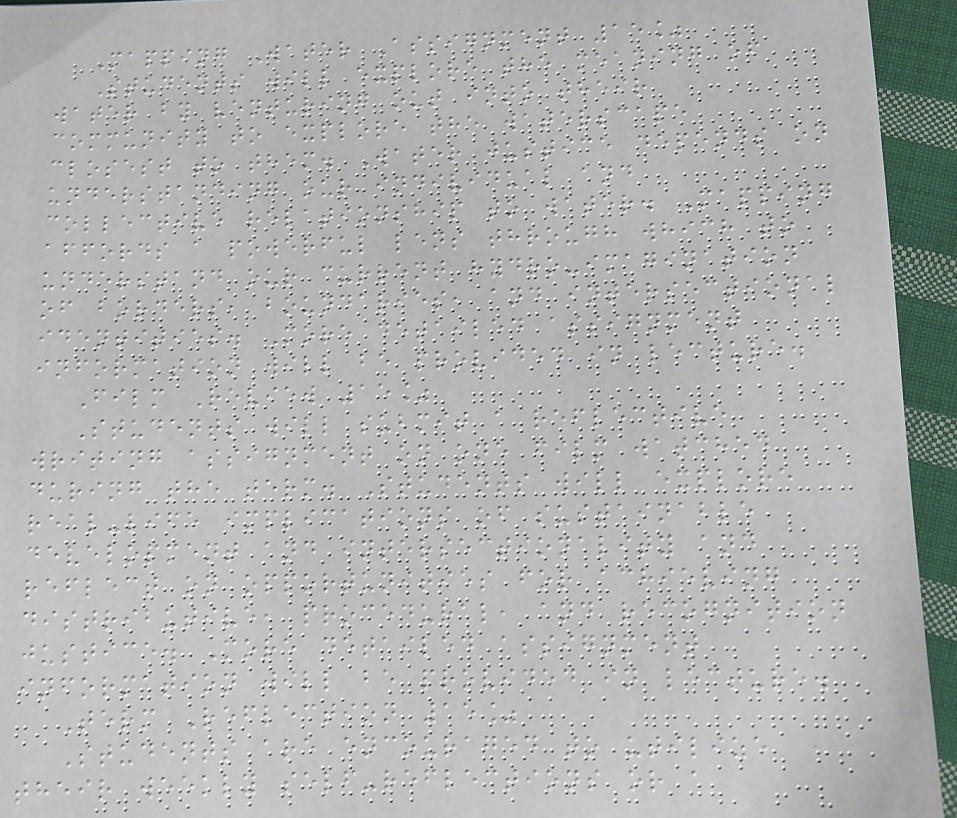Mapping Water Assignment 15%
Students will explore the meaning of
water by venturing out into their
community to explore the waterscape
closest to them. Water justice depends on
understanding our individual and
collective relationship to water. Mapping
affords a powerful lens through which to
understand our current hydro-imagination
of borders, boundaries, and intersectional
identities. More detailed assignment
information will be provided in lecture.
Film Review 15%
Students will submit a reflective
writing assignment on one film watched
during the term. Students will explore
real-life implications of sustainable
development and intersectionality and
reflect on opportunities for achieving
distributive, procedural, and recognition
justice. More detailed assignment
information will be provided in lecture.
Term Reflection 15%
Students are encouraged to utilize
their weekly self-reflections or a
